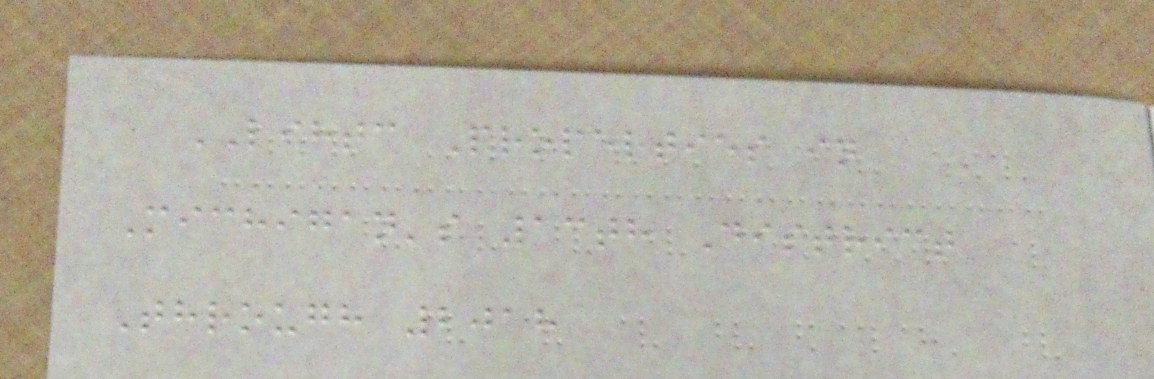LIHTC Properties in
Michigan's 13th District
Through 2018
